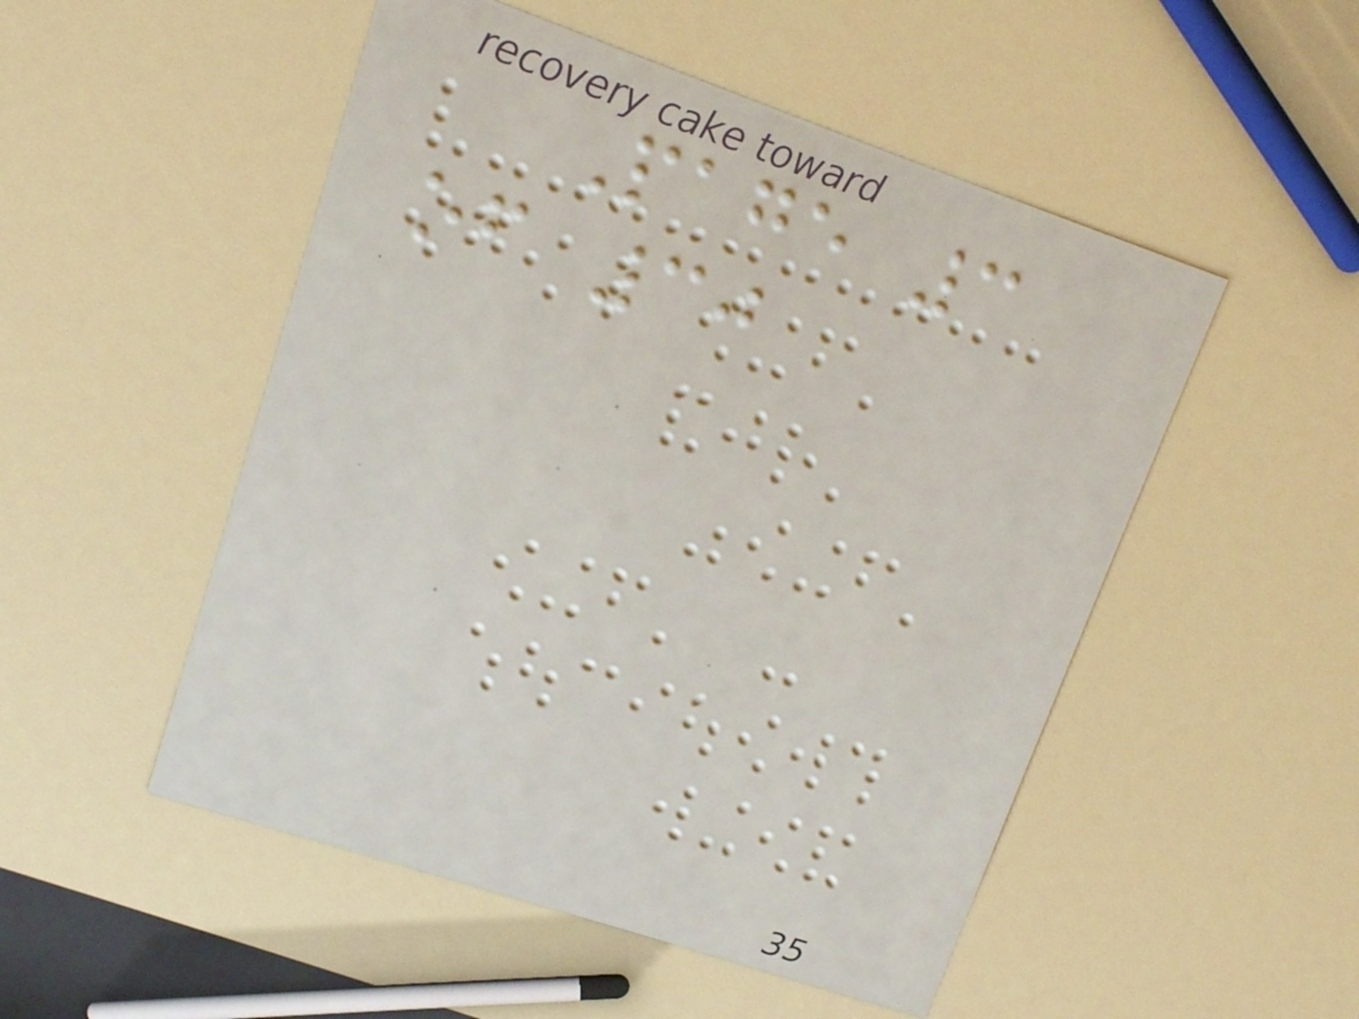Page 3
of 30
